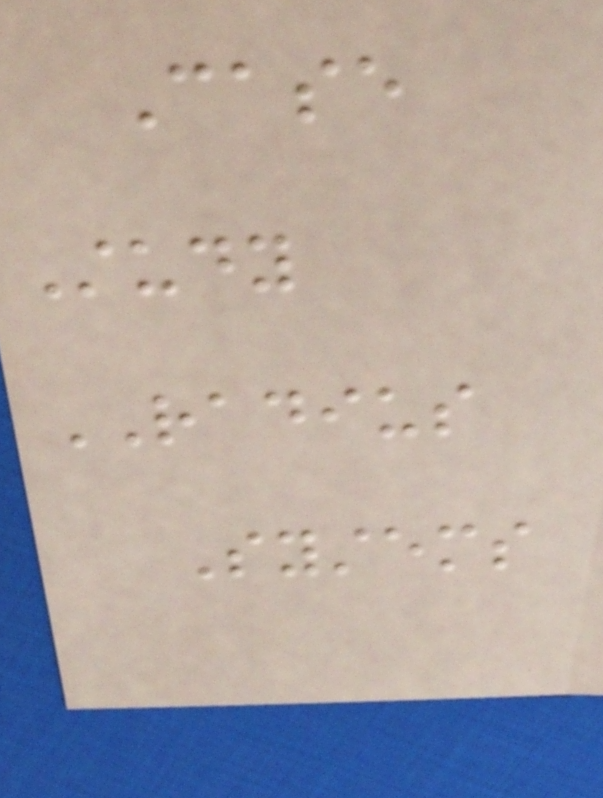Case
Study
RADIUS
Systems
